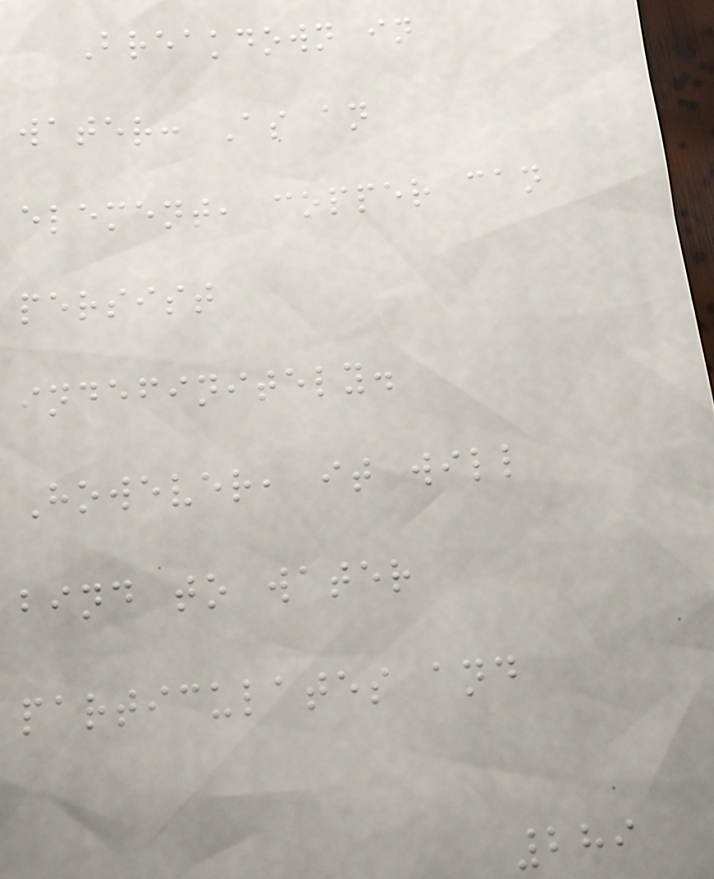Breakdown in
water: As an
element, copper can
persist
indefinitely.
However, it will
bind to water
particulates and
289
